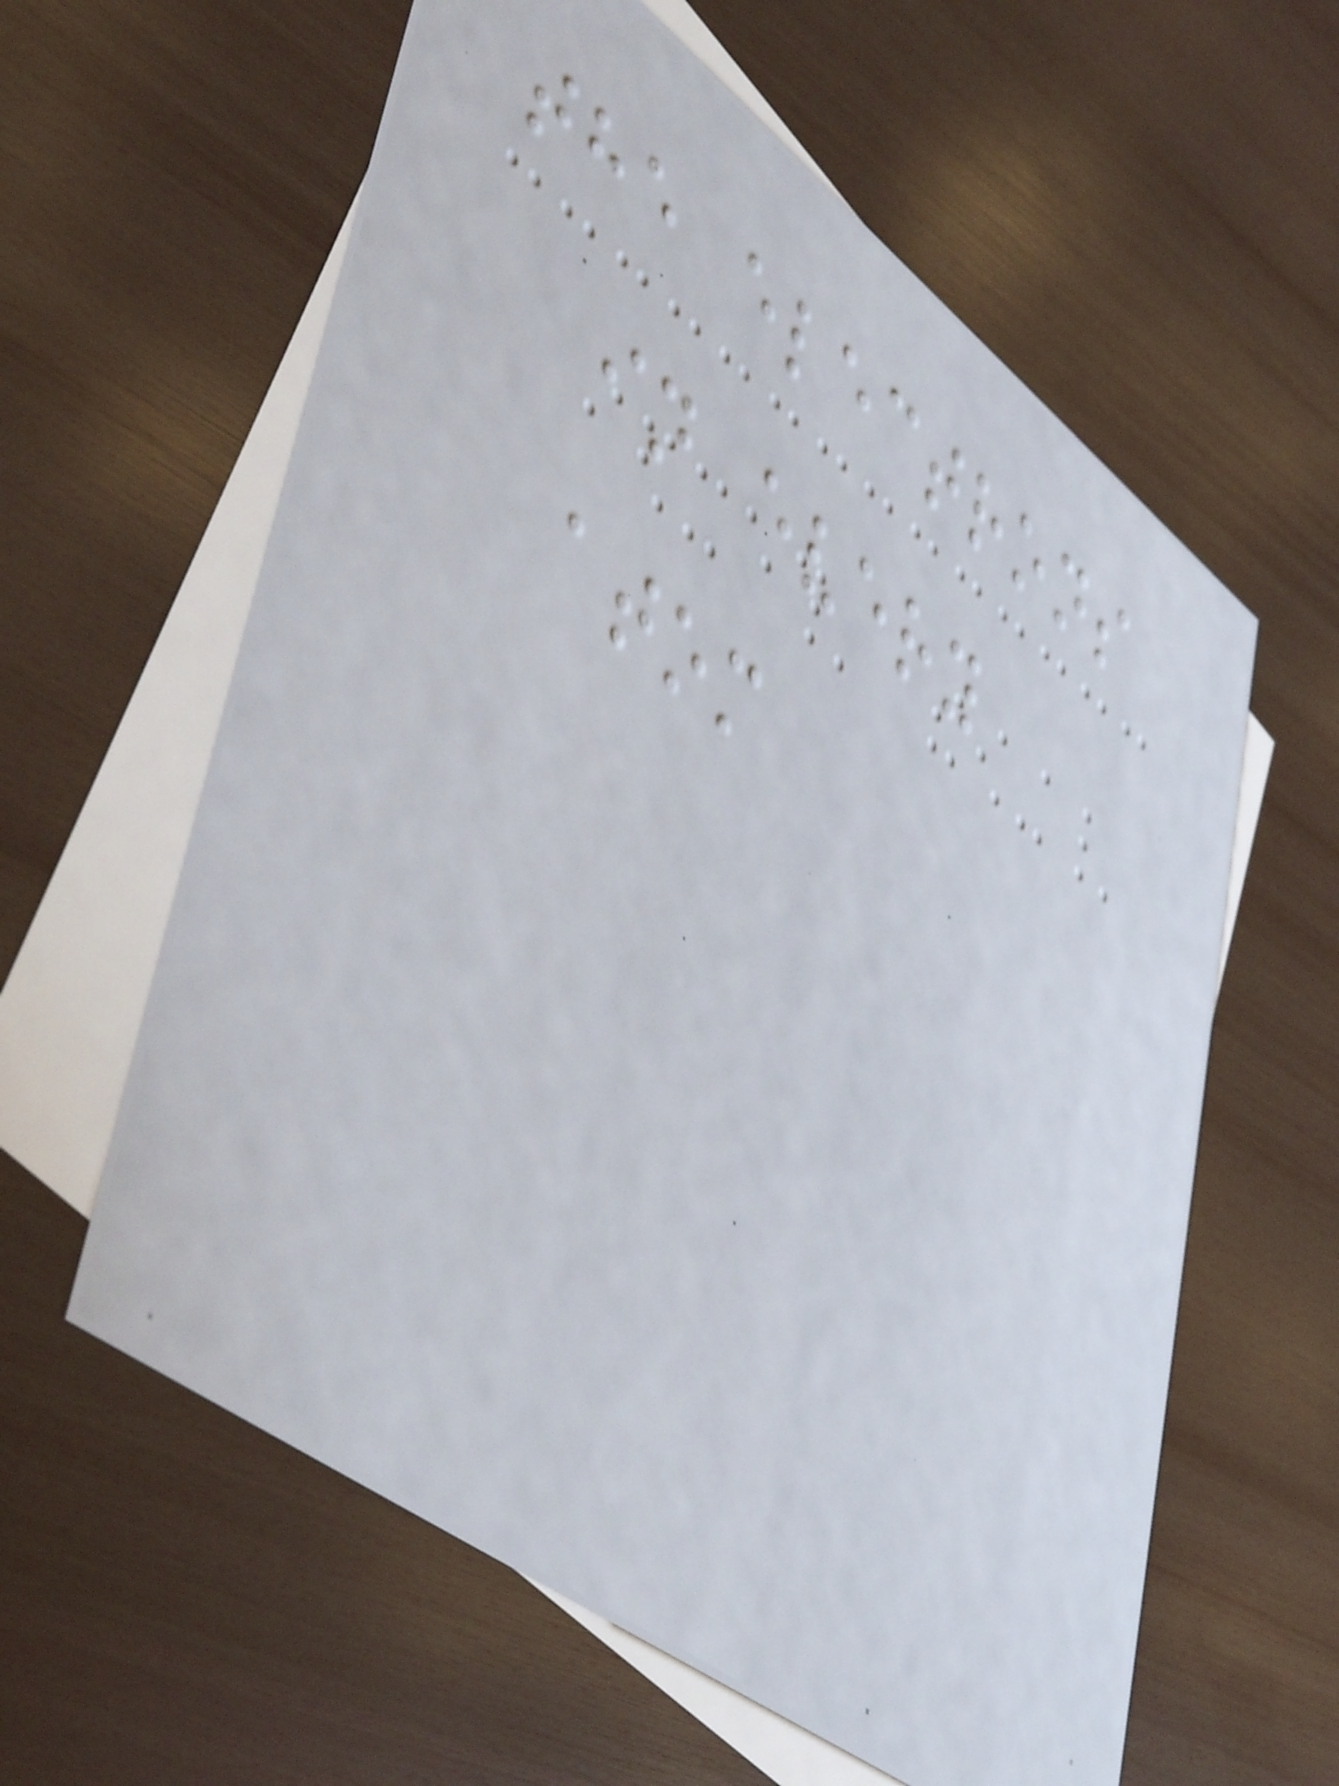the electrons
in every
atom
